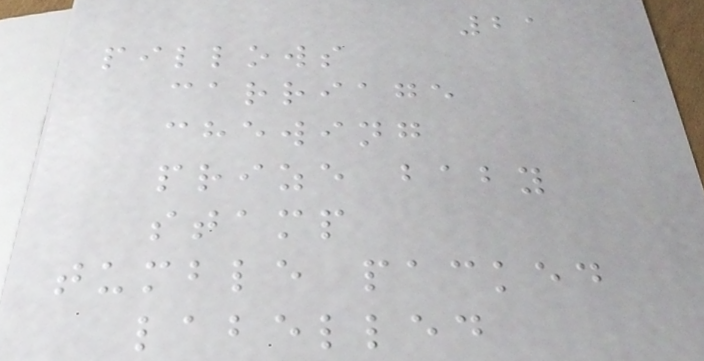21
pillows
carriage
chewing
prize baby
stamp
tumble packed
labelled
